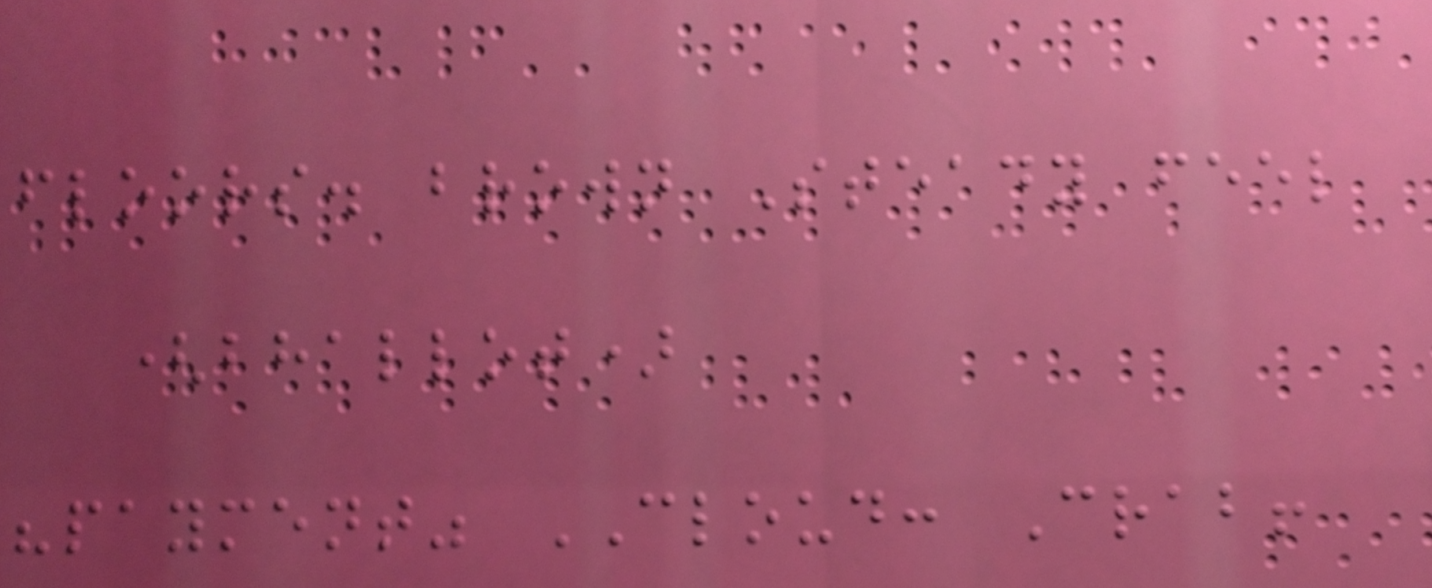floors. brown Steady feel
(bhallot)
"payment" CLOUD: Crab!
